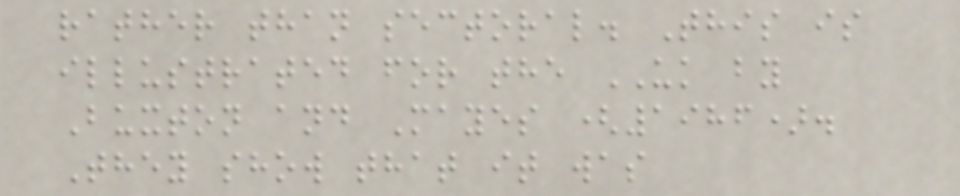rather than sectoral. This is
illustrated for the UK by
Buxton and Mayes (1986).
They show that it was
